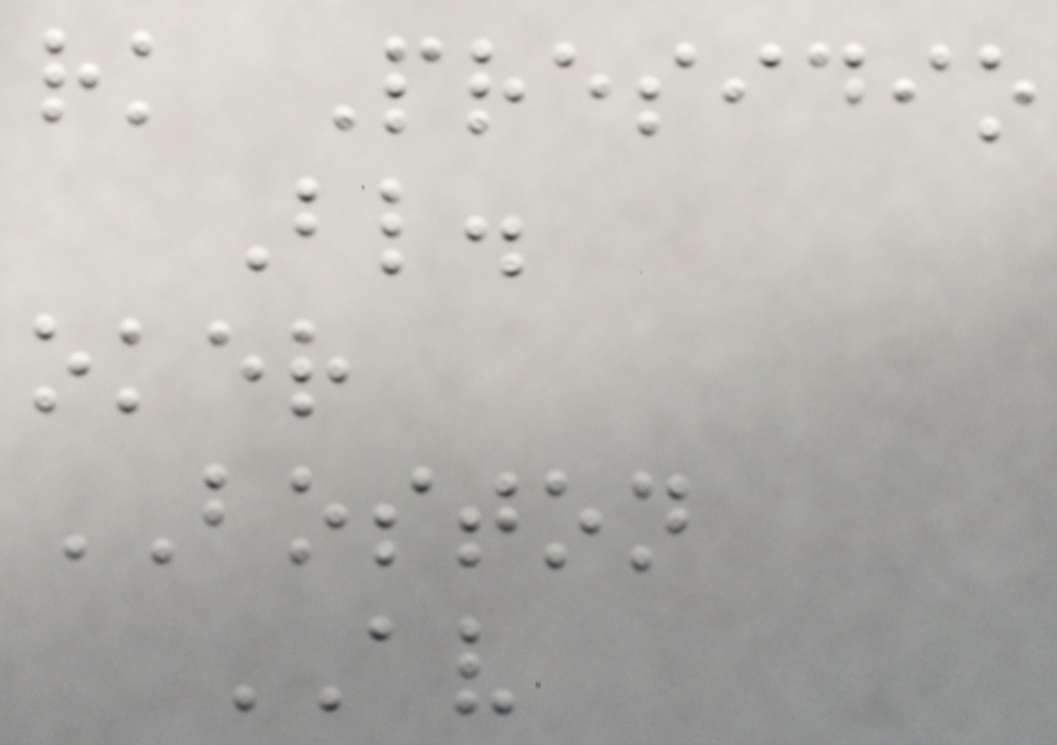rk Presidio
Bl.
oker
BOSTON
AV
